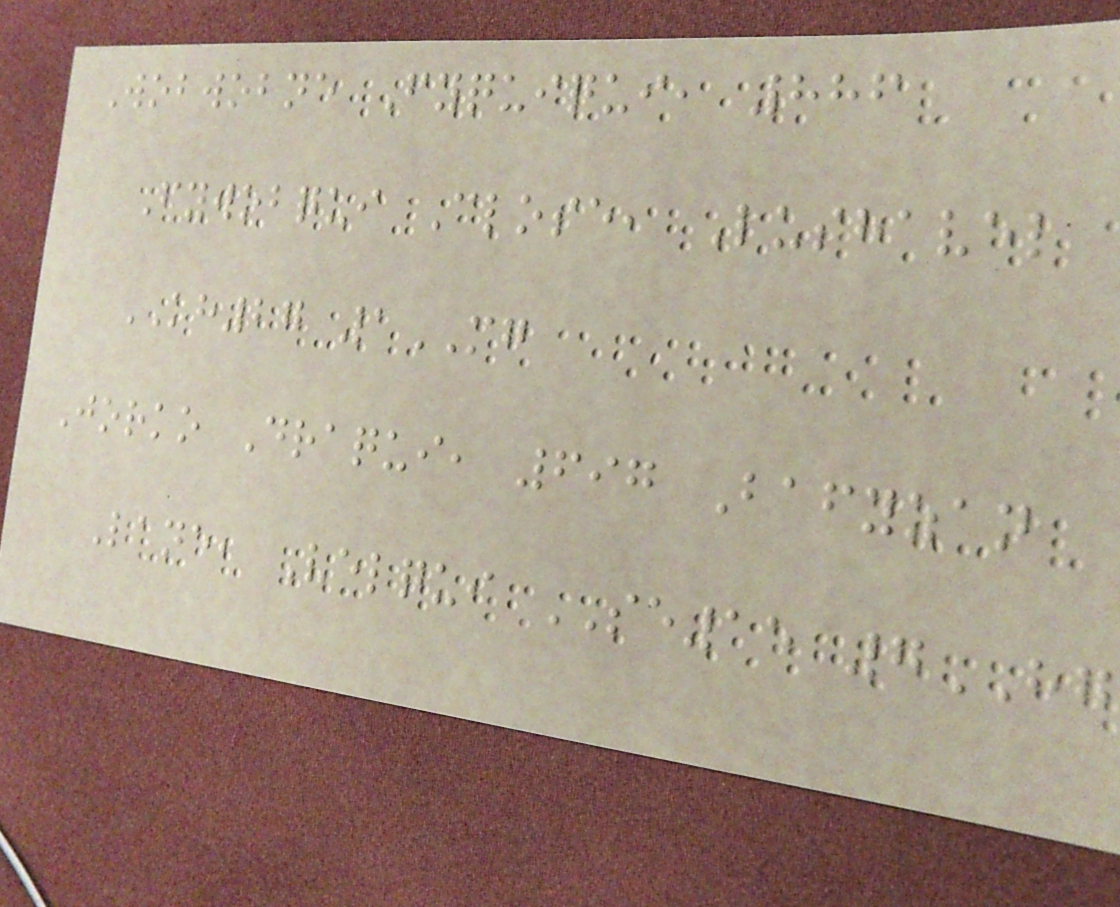Wobwobne Fyquiqui, 886
Fywobqui Close, Lushavel
KH27 1MG
Jorko Draqui, 697 Bafyzan
Lane, Velqui SE15 7HG
